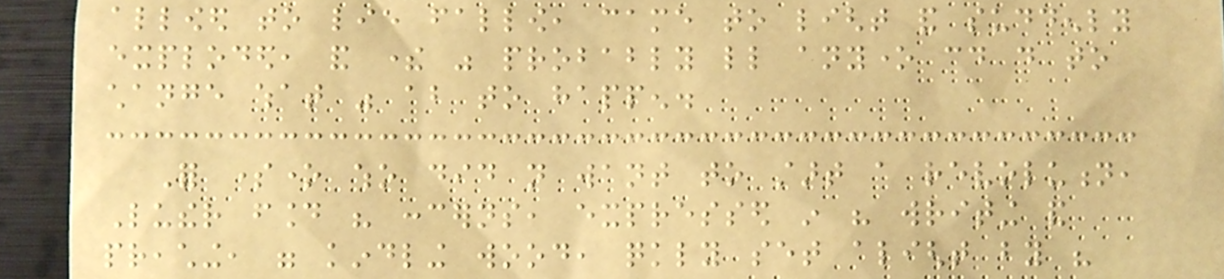allowed to lie fallow, came to light and suddenly
exploded, and there was probably little anyone could do to
change what was about to happen.
For someone who did not want to start a revolution,
Luther found his concerns, expressed in his writing and
preaching, were kindling wood, quickly set alight by his
